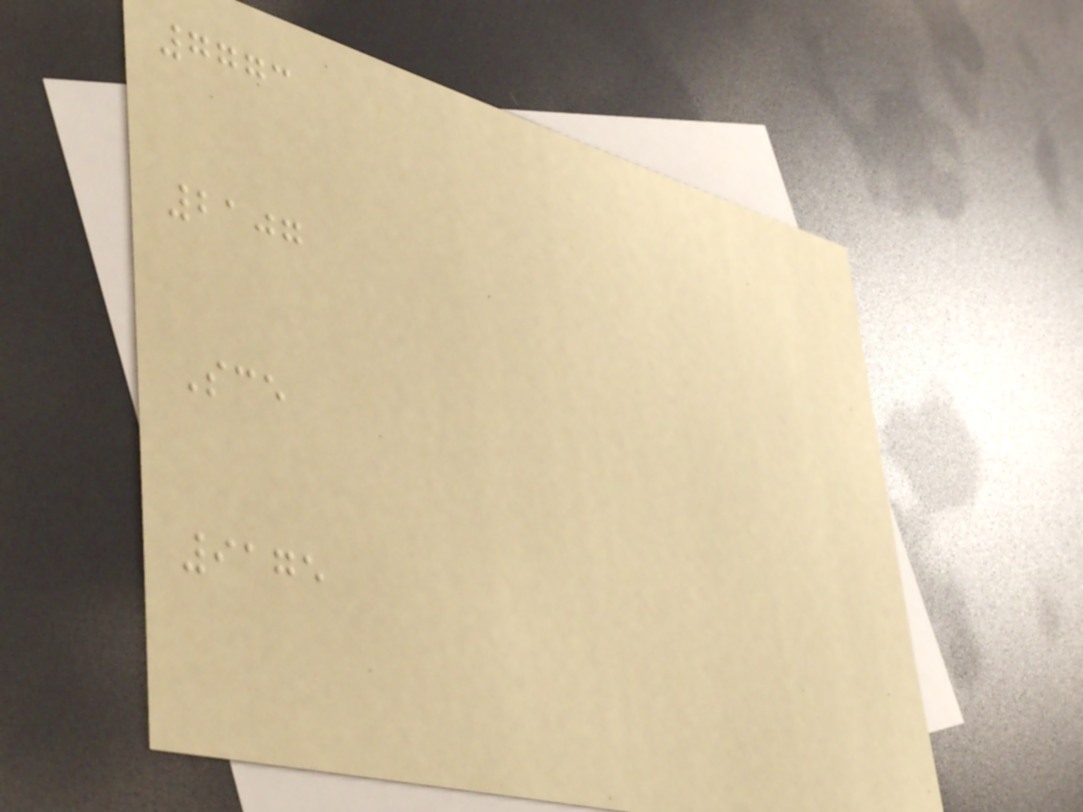7773
2107
Sce
9175
